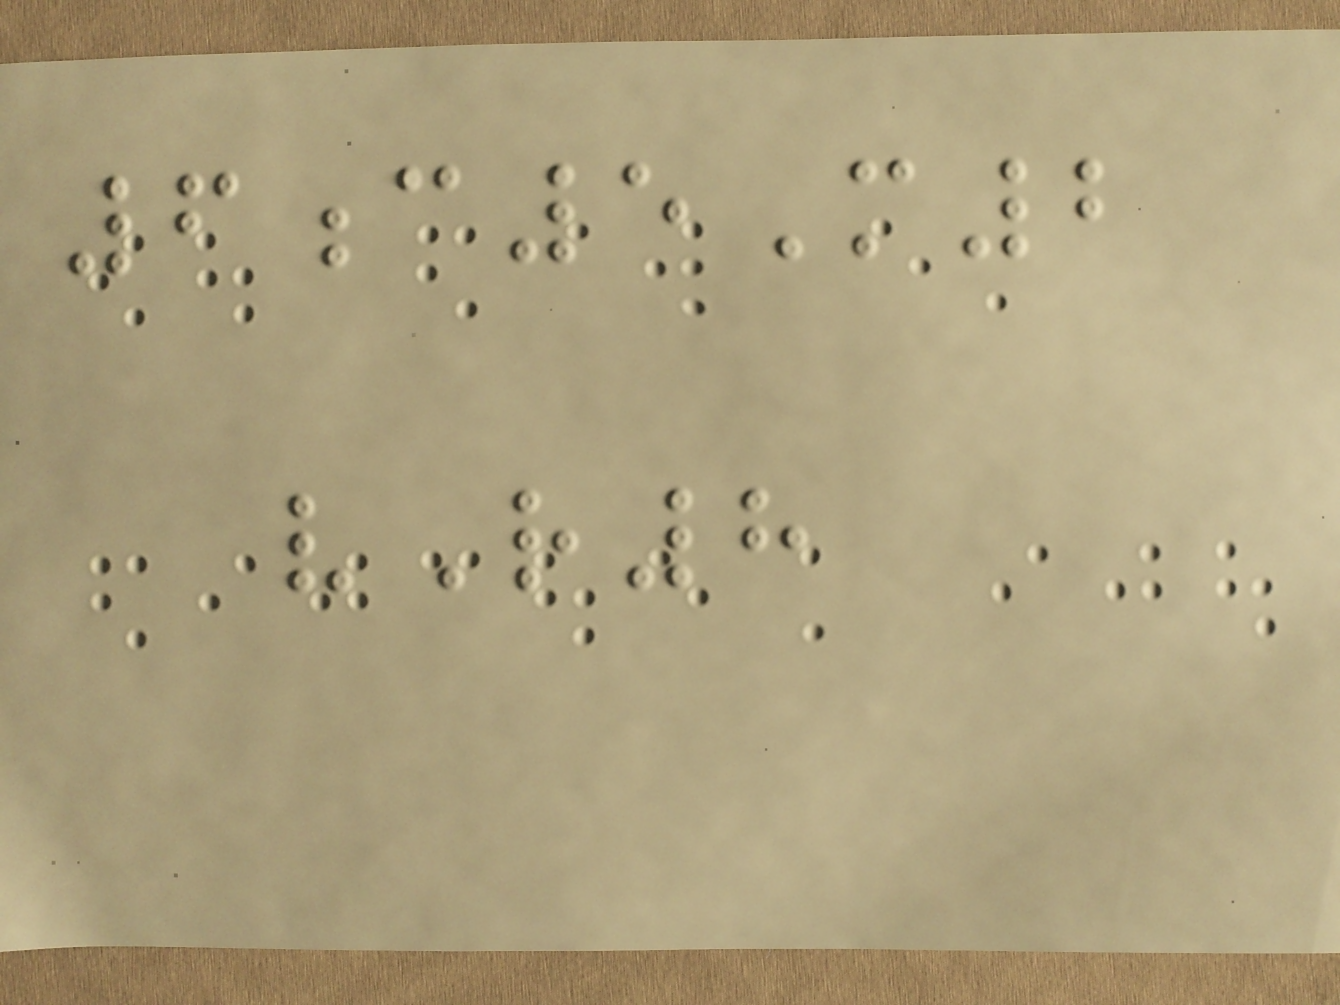6c5M2
vR8
